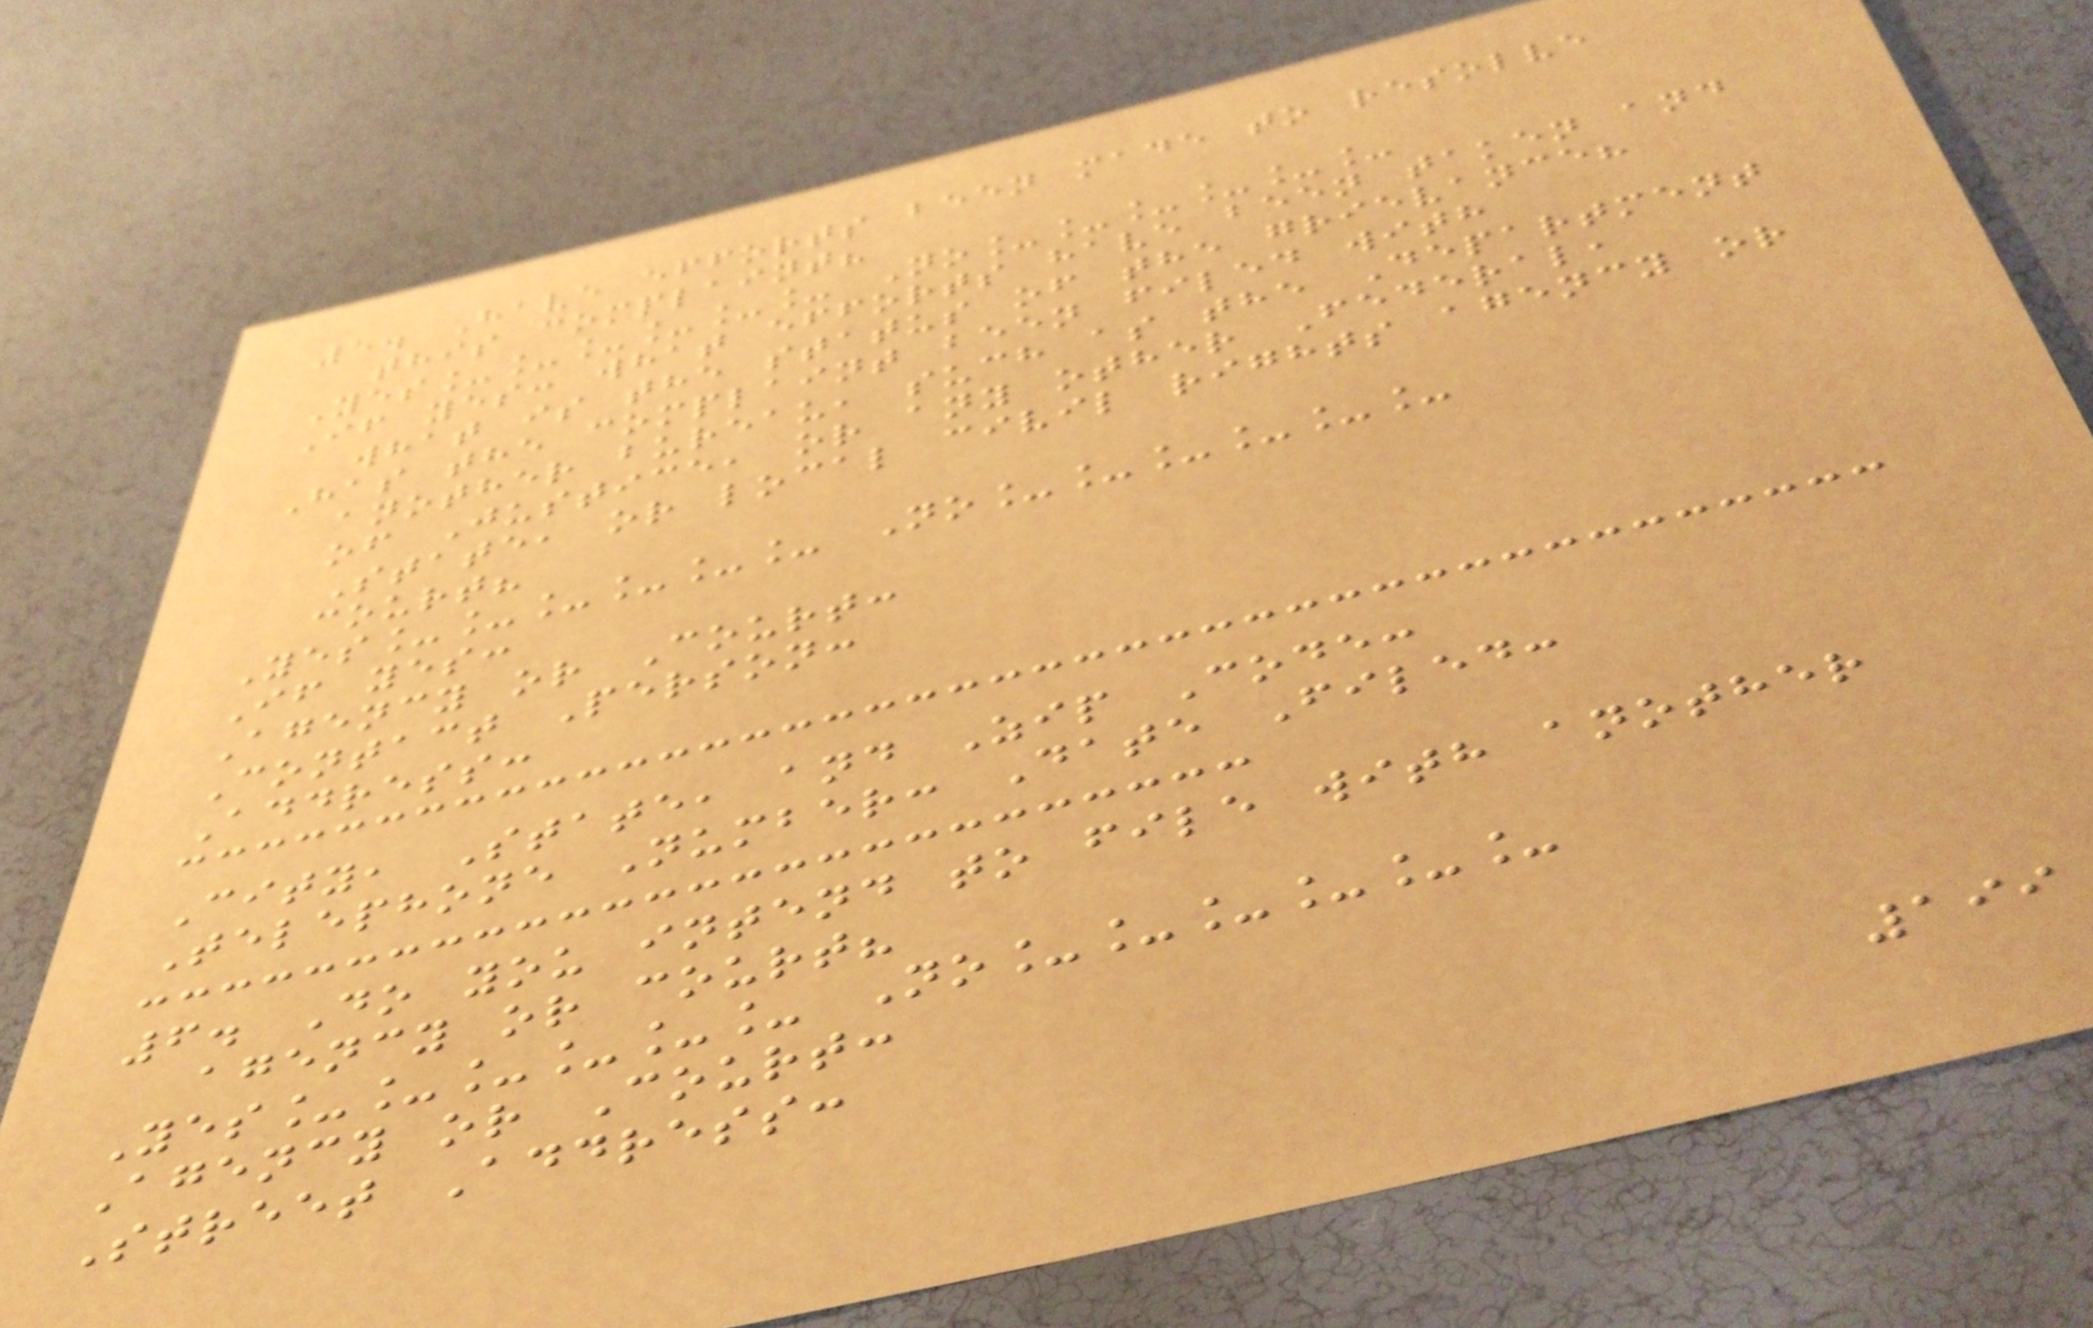5. Have efforts been made to resolve
this complaint?
Yes______ No______
If yes: what efforts have been taken and
what is the status of the grievance?
Has the complaint been filed with
another bureau, such as the Department
of Justice, or any other Federal,
State, or local civil rights agency or
court?
Yes______ No______
If yes:
Agency or Court:
Contact Person:
Address:
City, State, and Zip Code:
Telephone Number: Date Filed:
6. Do you intend to file with another
agency or court?
Yes______ No______
Agency or Court:
Street Address:
199
